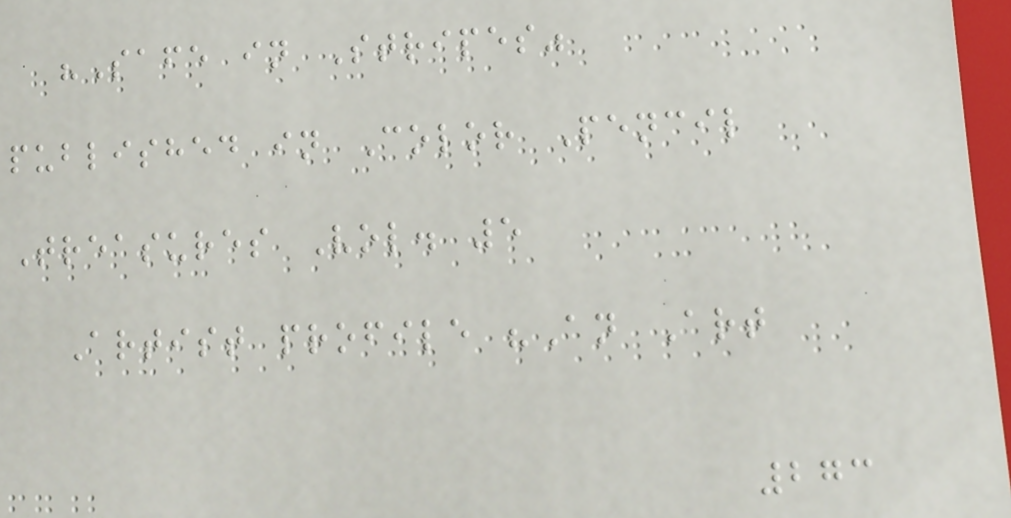"Safe in Stripes"
published in Color Pencil
Treasures Vol. 5
Artist profile "An Art
273
